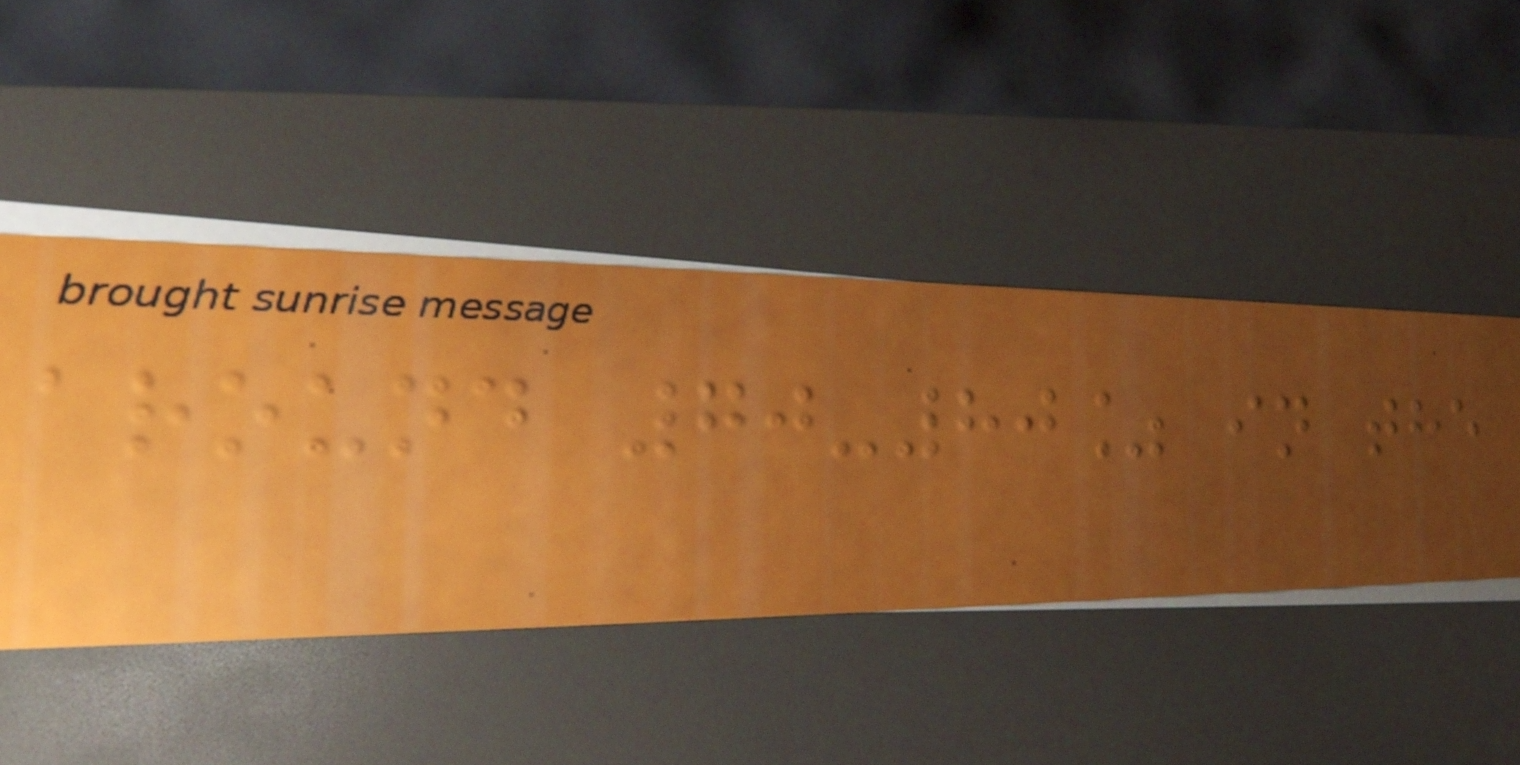around 70-80% in the
